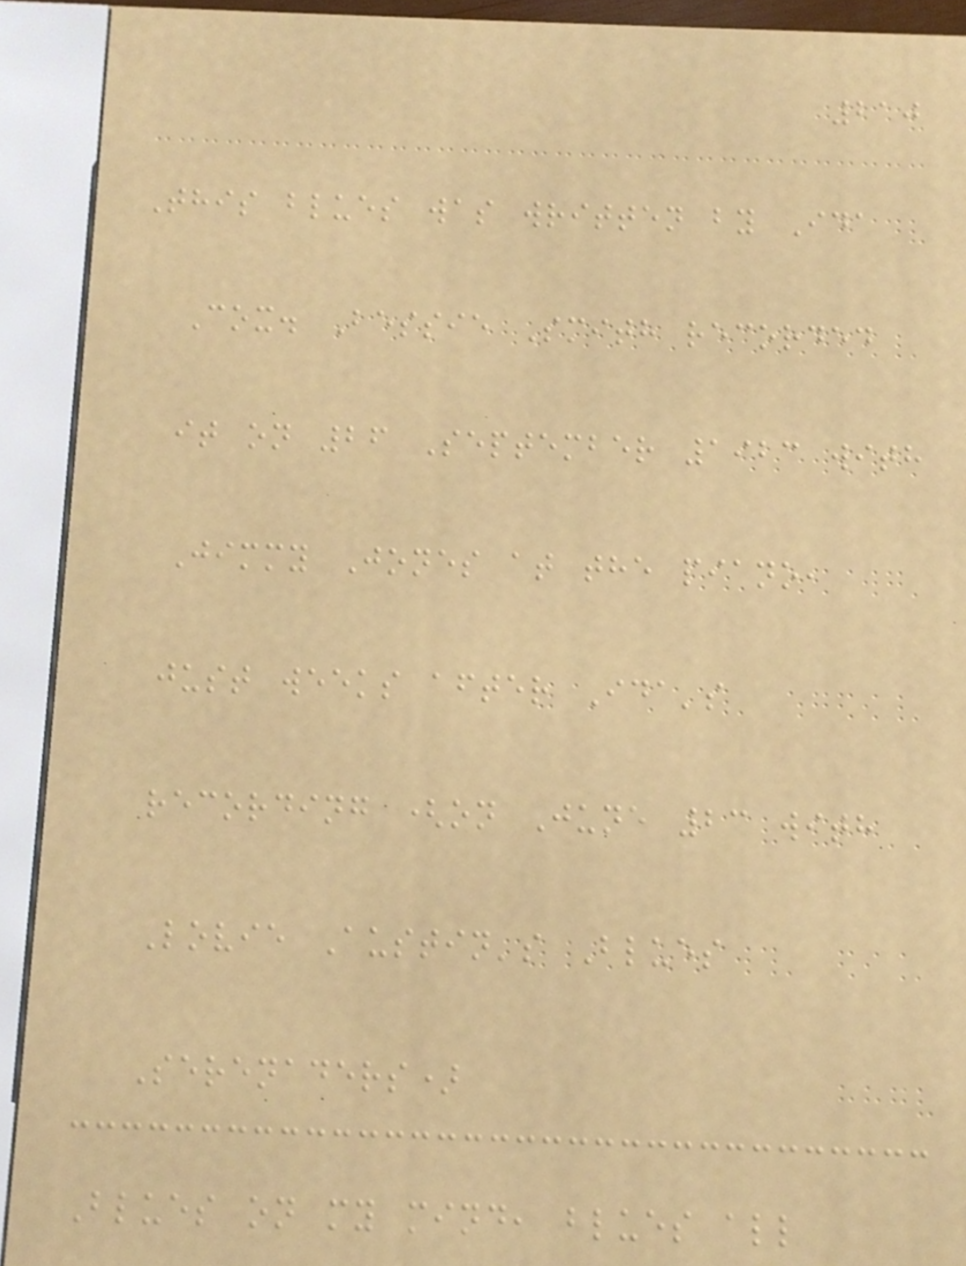210
This blues was written by Ida
Cox. Bessie Smith recorded
it on 26 September 1923 with
Jimmy Jones at the piano,
just weeks after Ida's
recording (on June 23 with
Lovie Austin's Blues
Serenaders)
Blues on my mind, blues all
